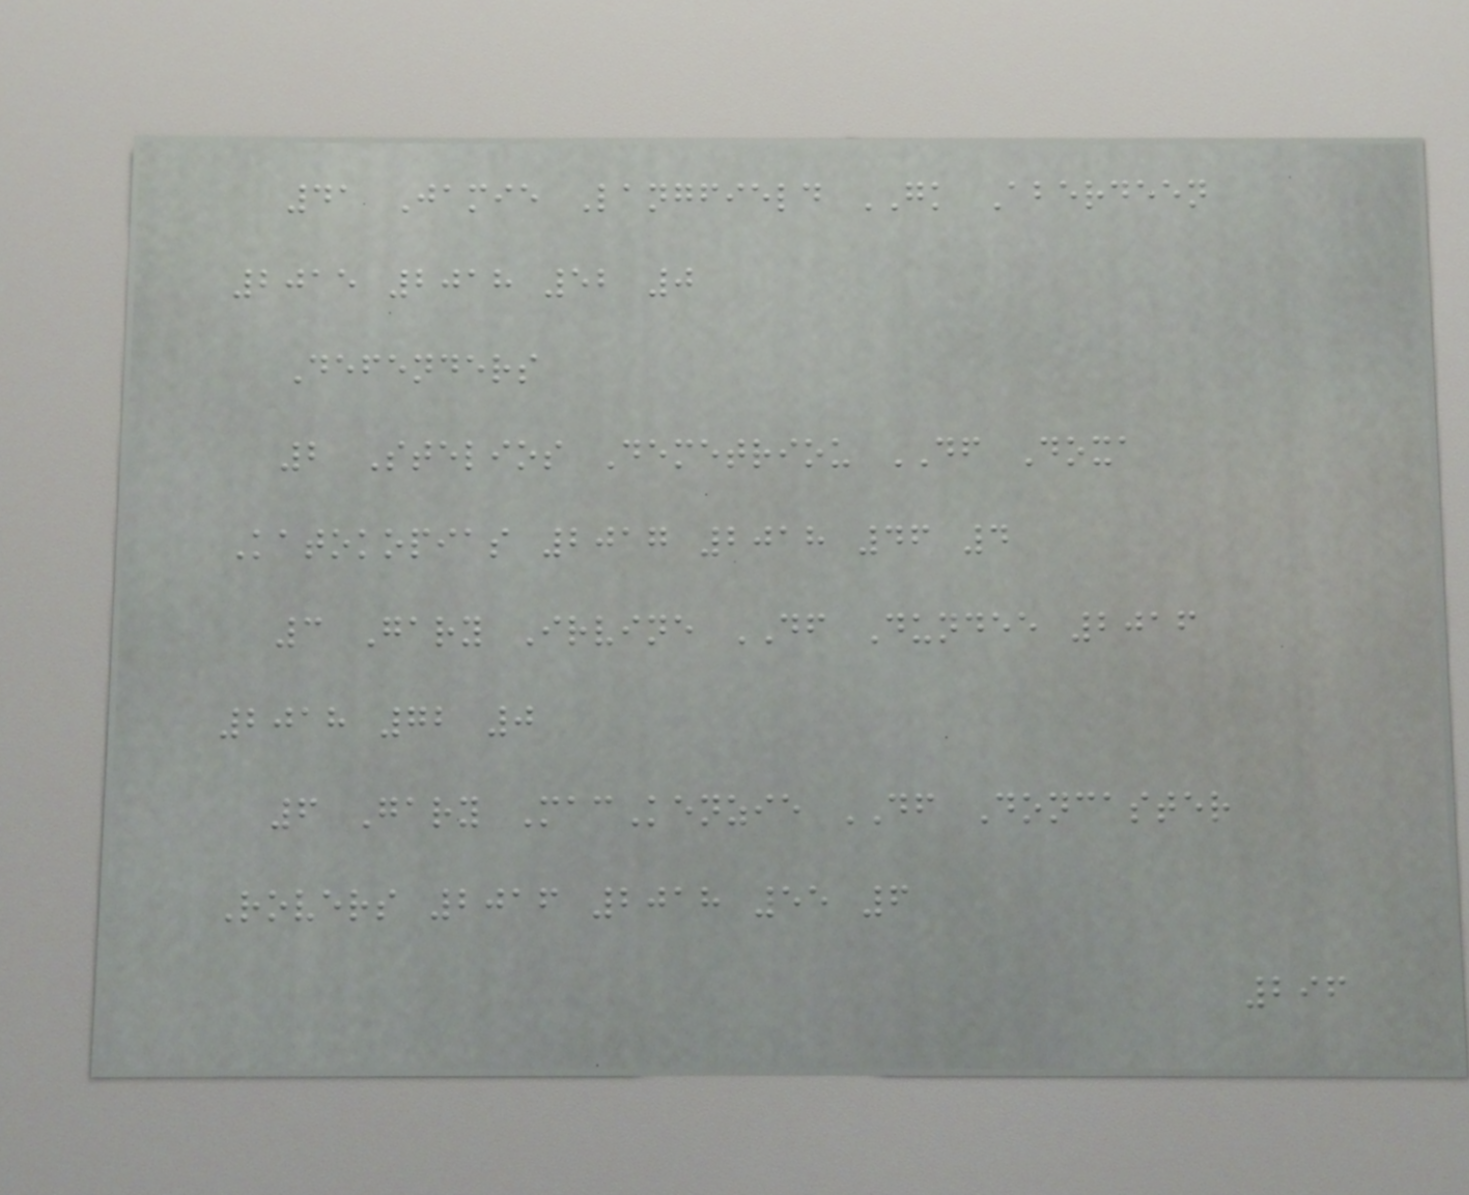41 Jamie Langfield GK Aberdeen
2015 2018 52 0
Defenders
2 Stelios Demetriou DF Doxa
Katokopias 2017 2018 46 4
3 Gary Irvine DF Dundee 2016
2018 72 0
6 Gary MacKenzie DF Doncaster
Rovers 2016 2018 55 6
296
